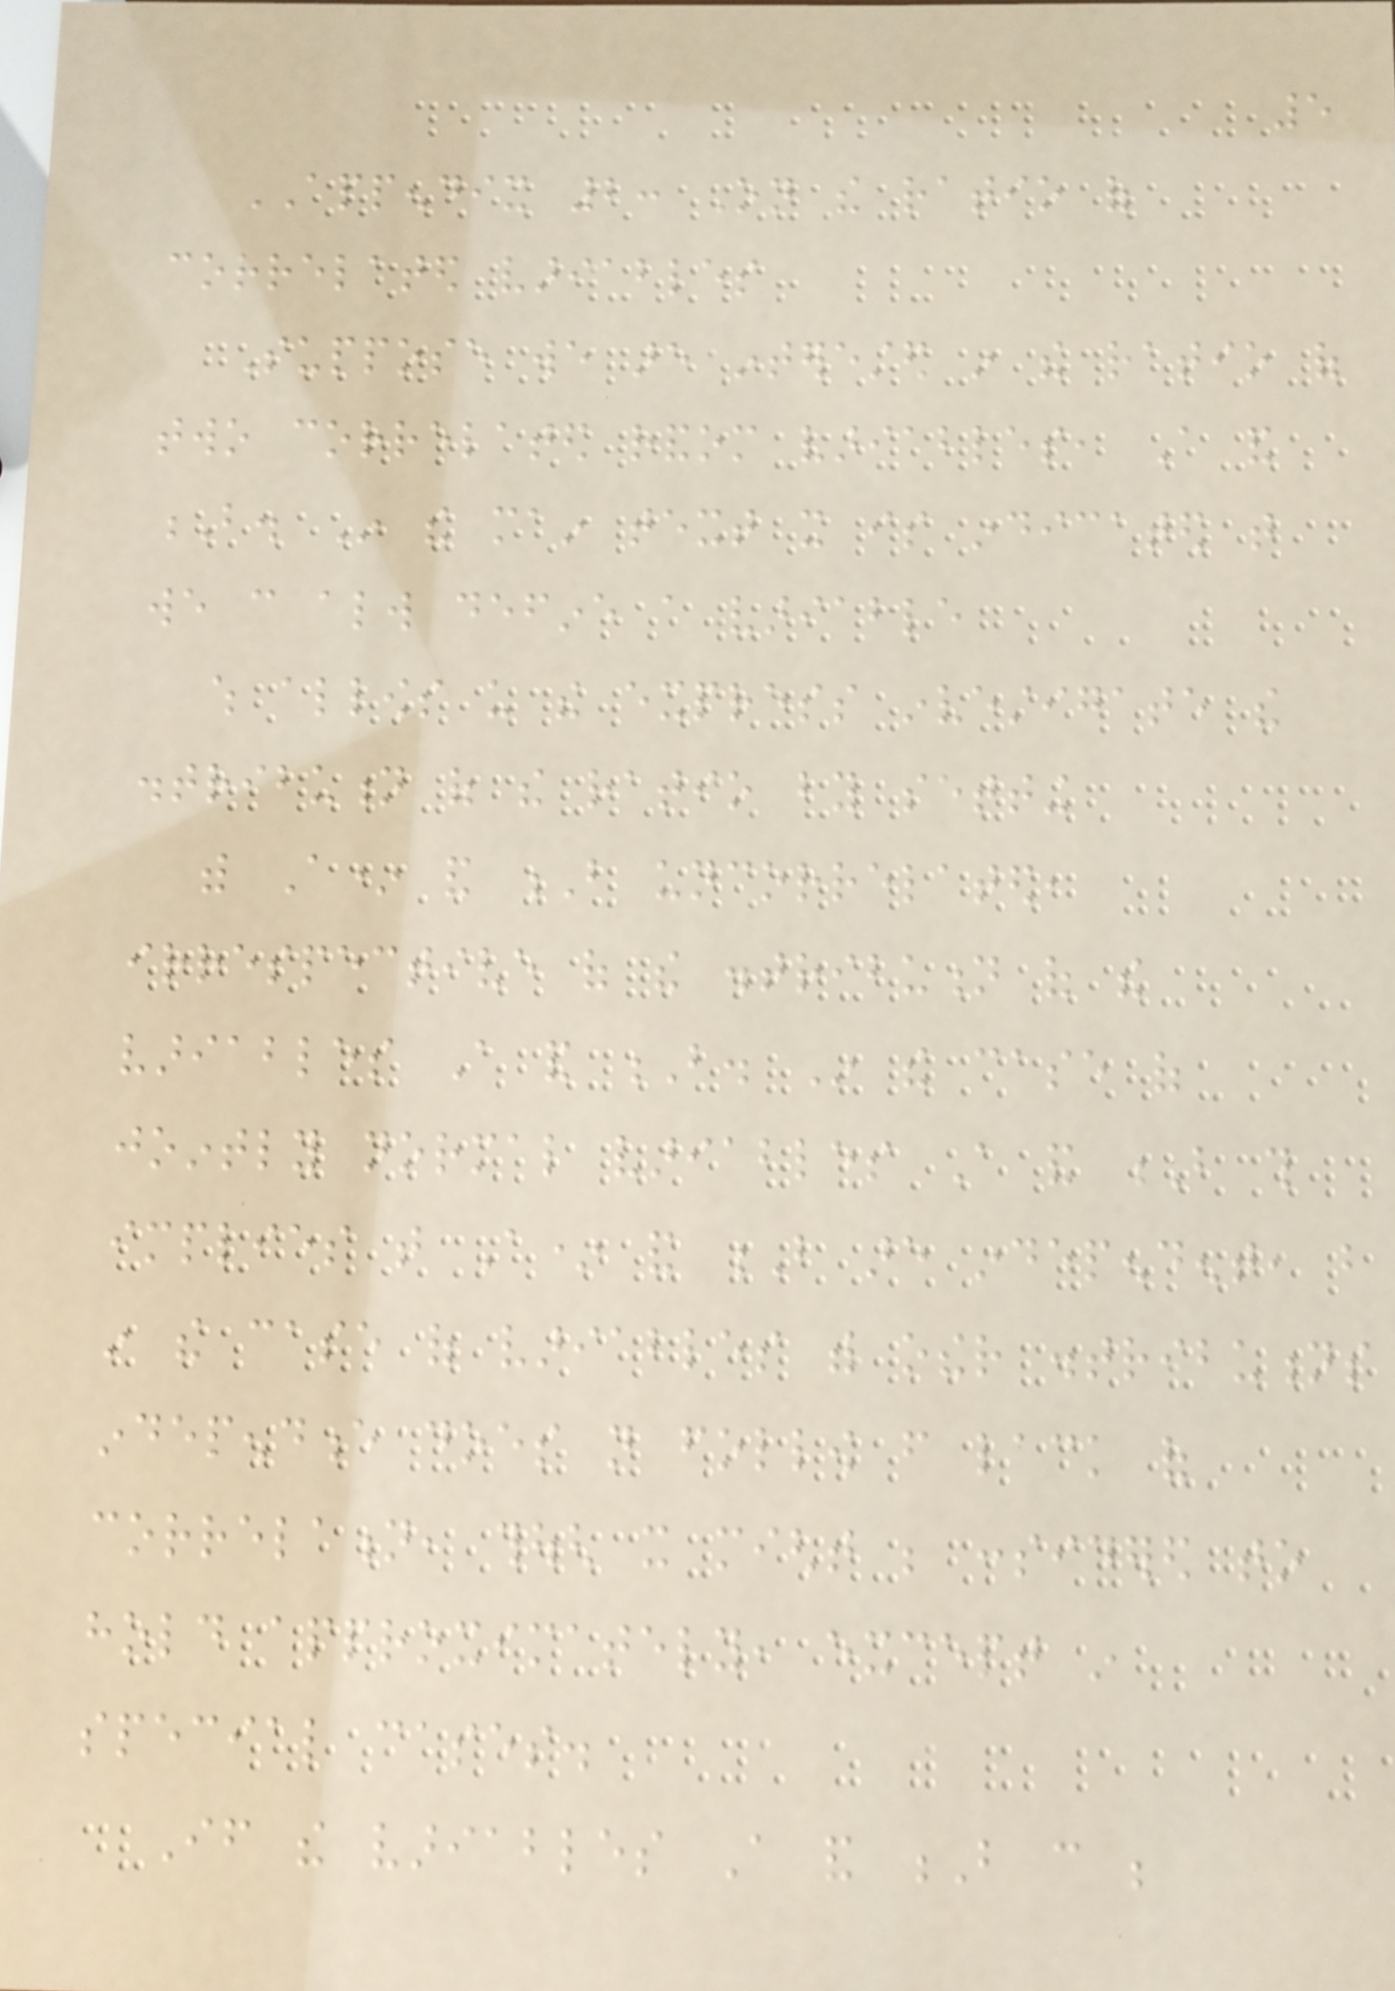5
APPENDIX 2: On the ratio of
correlated variables
Suppose we are interested in the ratio of
two correlated random variables, A and
B. In the main text it is indicated that
we can always define a variable
which allows us the express investigate the
distribution of the ratio by setting
with A* and B uncorrelated,
irrespective of the distribution of the
variables A and B. In the case of
jointly normal variables A and B this
implies that A* and B are independent, but
in the case of variables with other distributions
independence does not follow from lack of
correlation, though it might be considered to
hold approximately, except in
special cases.
If the variables A and B can be
